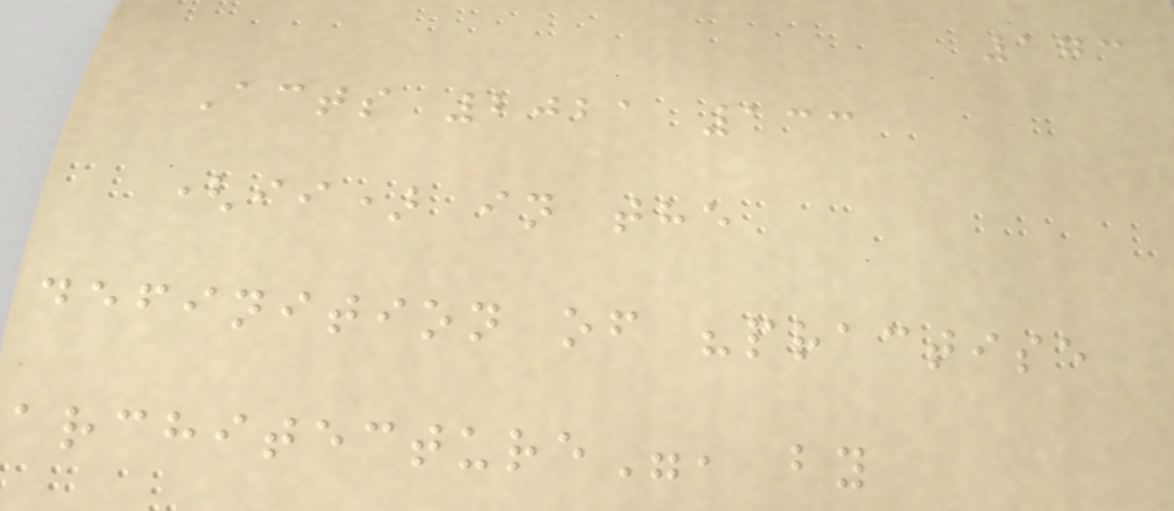173
Acts 2021 133
(ii) in the
definition of "practise
architecture", by
